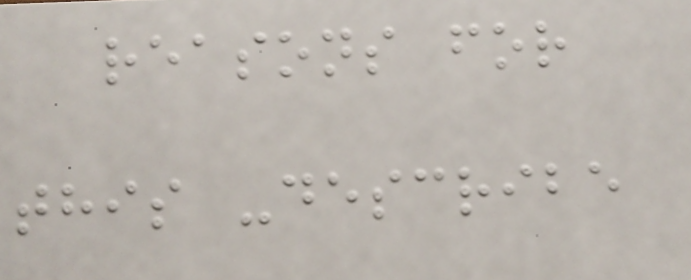reasons for
this -describe
